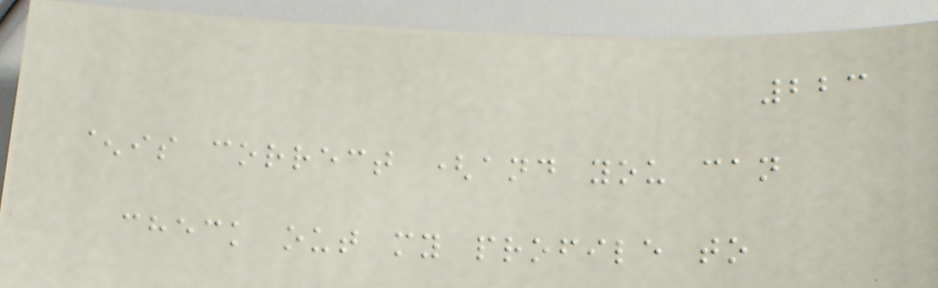223
^is correct (and you can
check out my profile to
